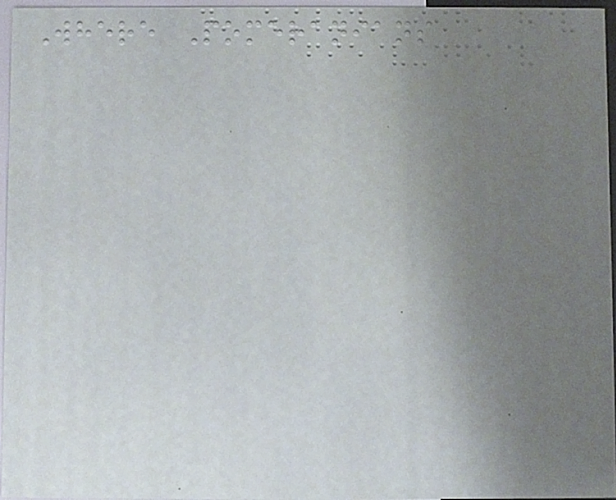Where Pomeranians
